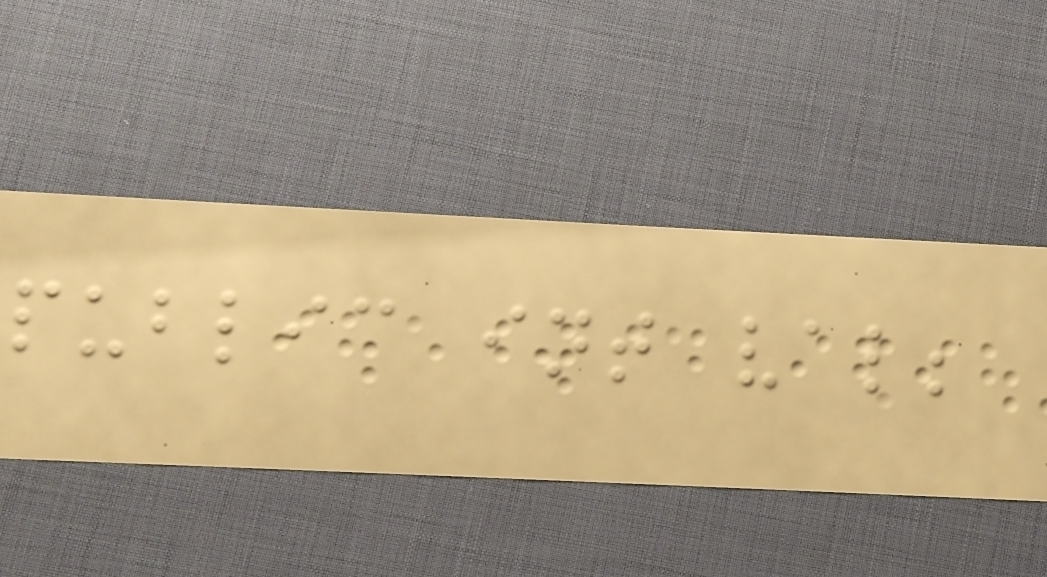public int val;
